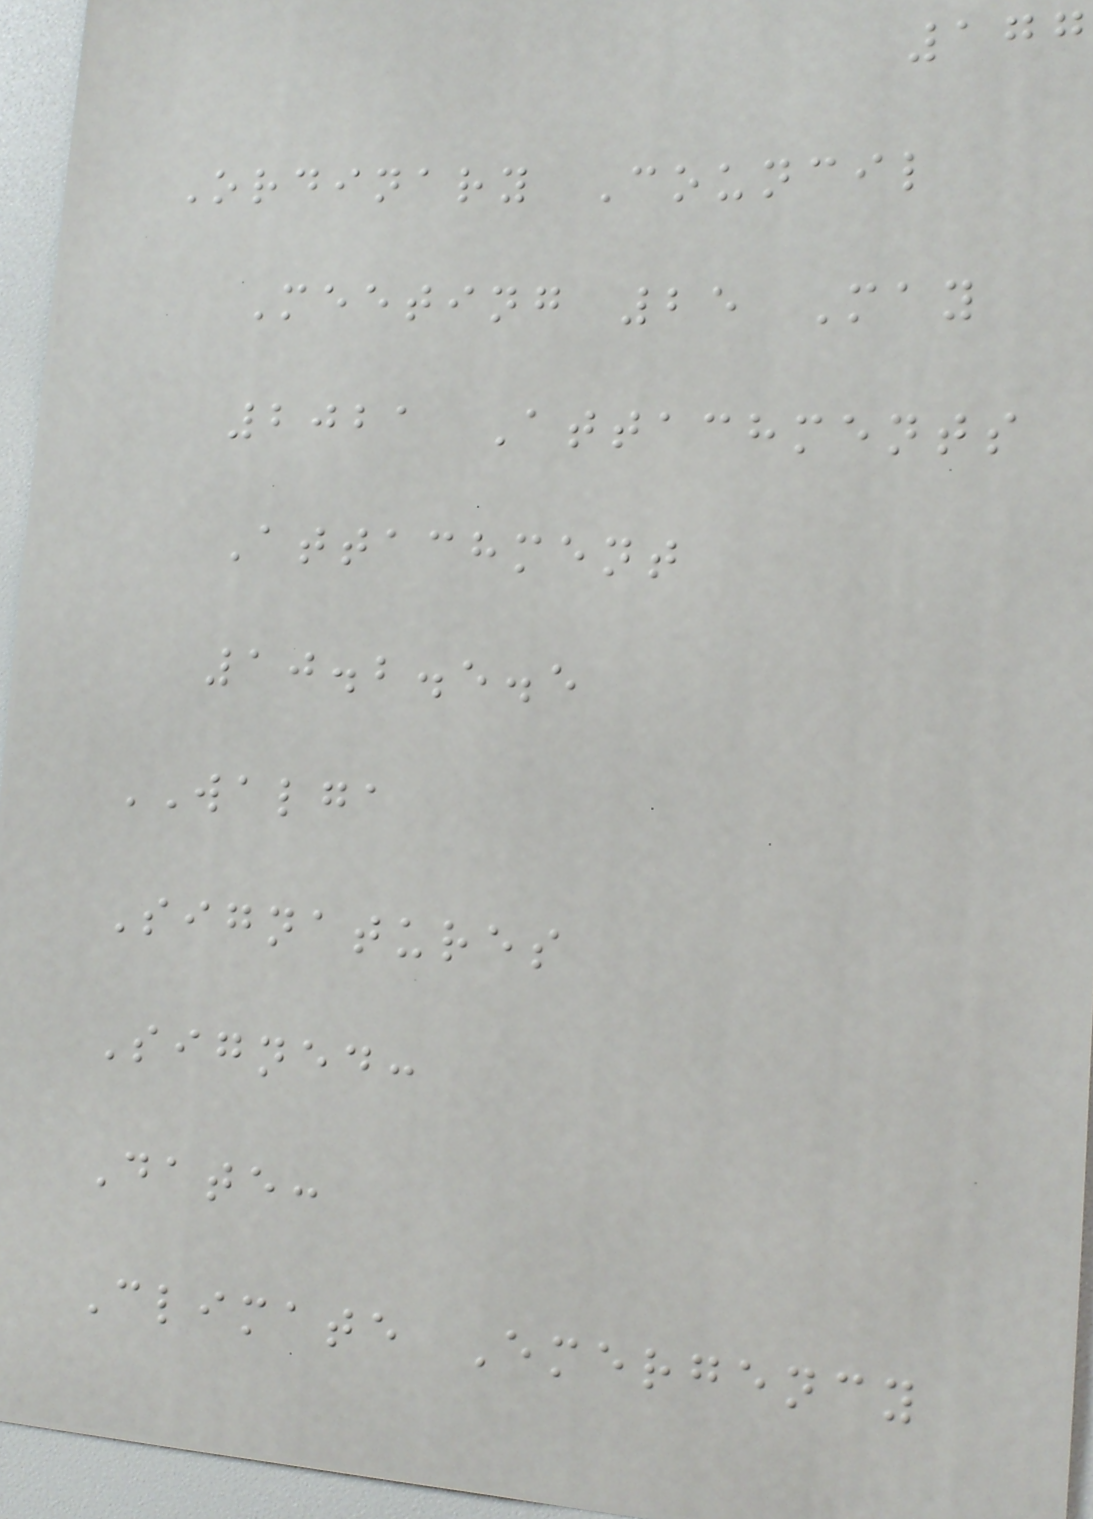177
Ordinary Council
Meeting 25 May
2021 Attachments
Attachment
10.2.5.5
WALGA
Signatures
Signed:
Date:
Climate Emergency
